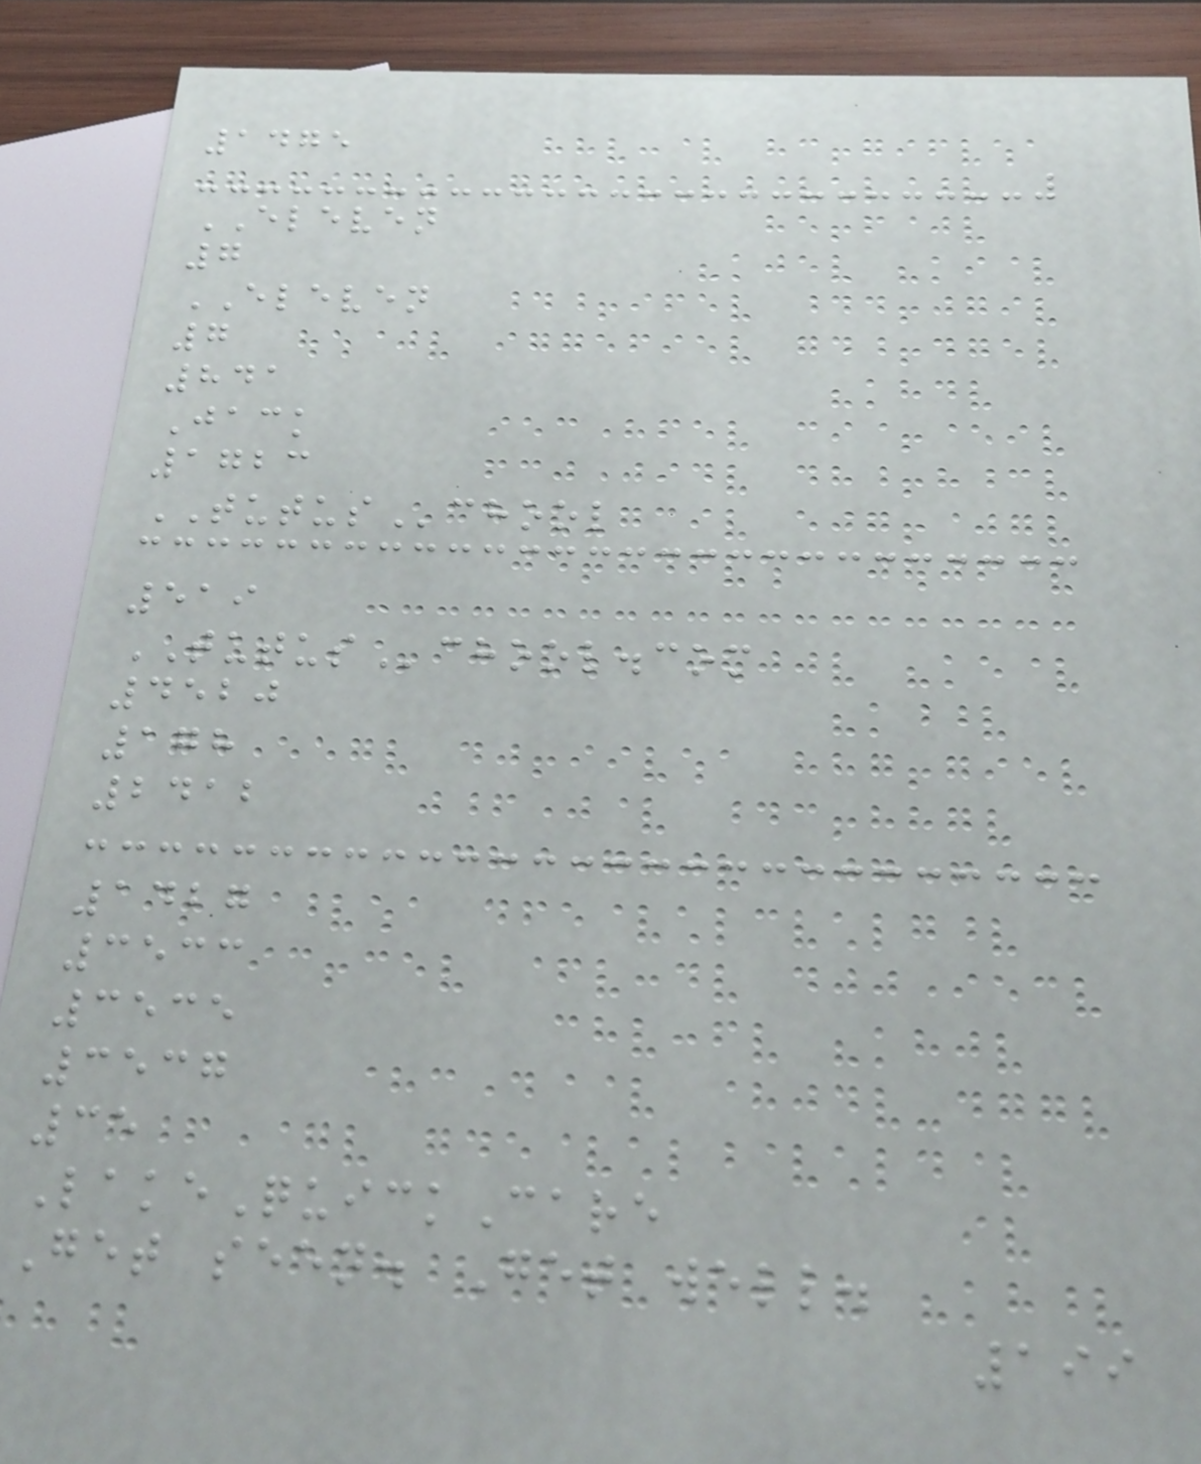1475
ELEVEN
7
ELEVEN
7
841
Jack
1723
TUTUSchool
519
TUTUSchool.com
4520
178
2412
1427
3533
3535
3537
35
LakeQuickCare
Get seen. Get well.
199
